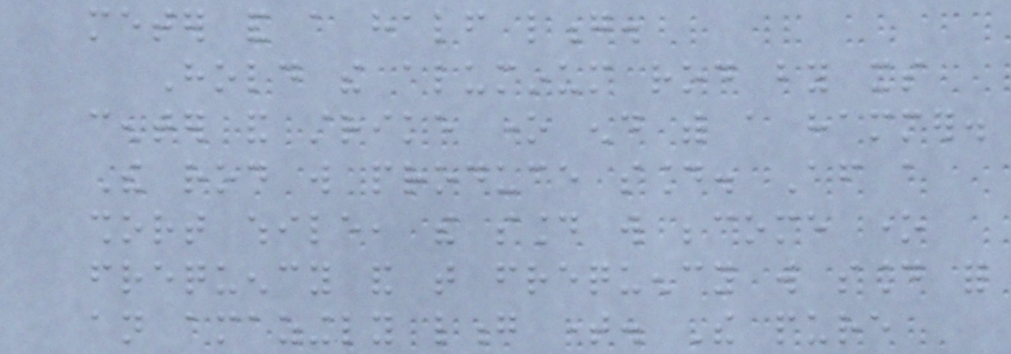meter and a half long.
Hold the aluminum rod by its
center and strike one end with a hammer.
The rod will produce sound. After a
short while, the sound will become one
frequency and that frequency will sound for
an amazingly long time. The pure
